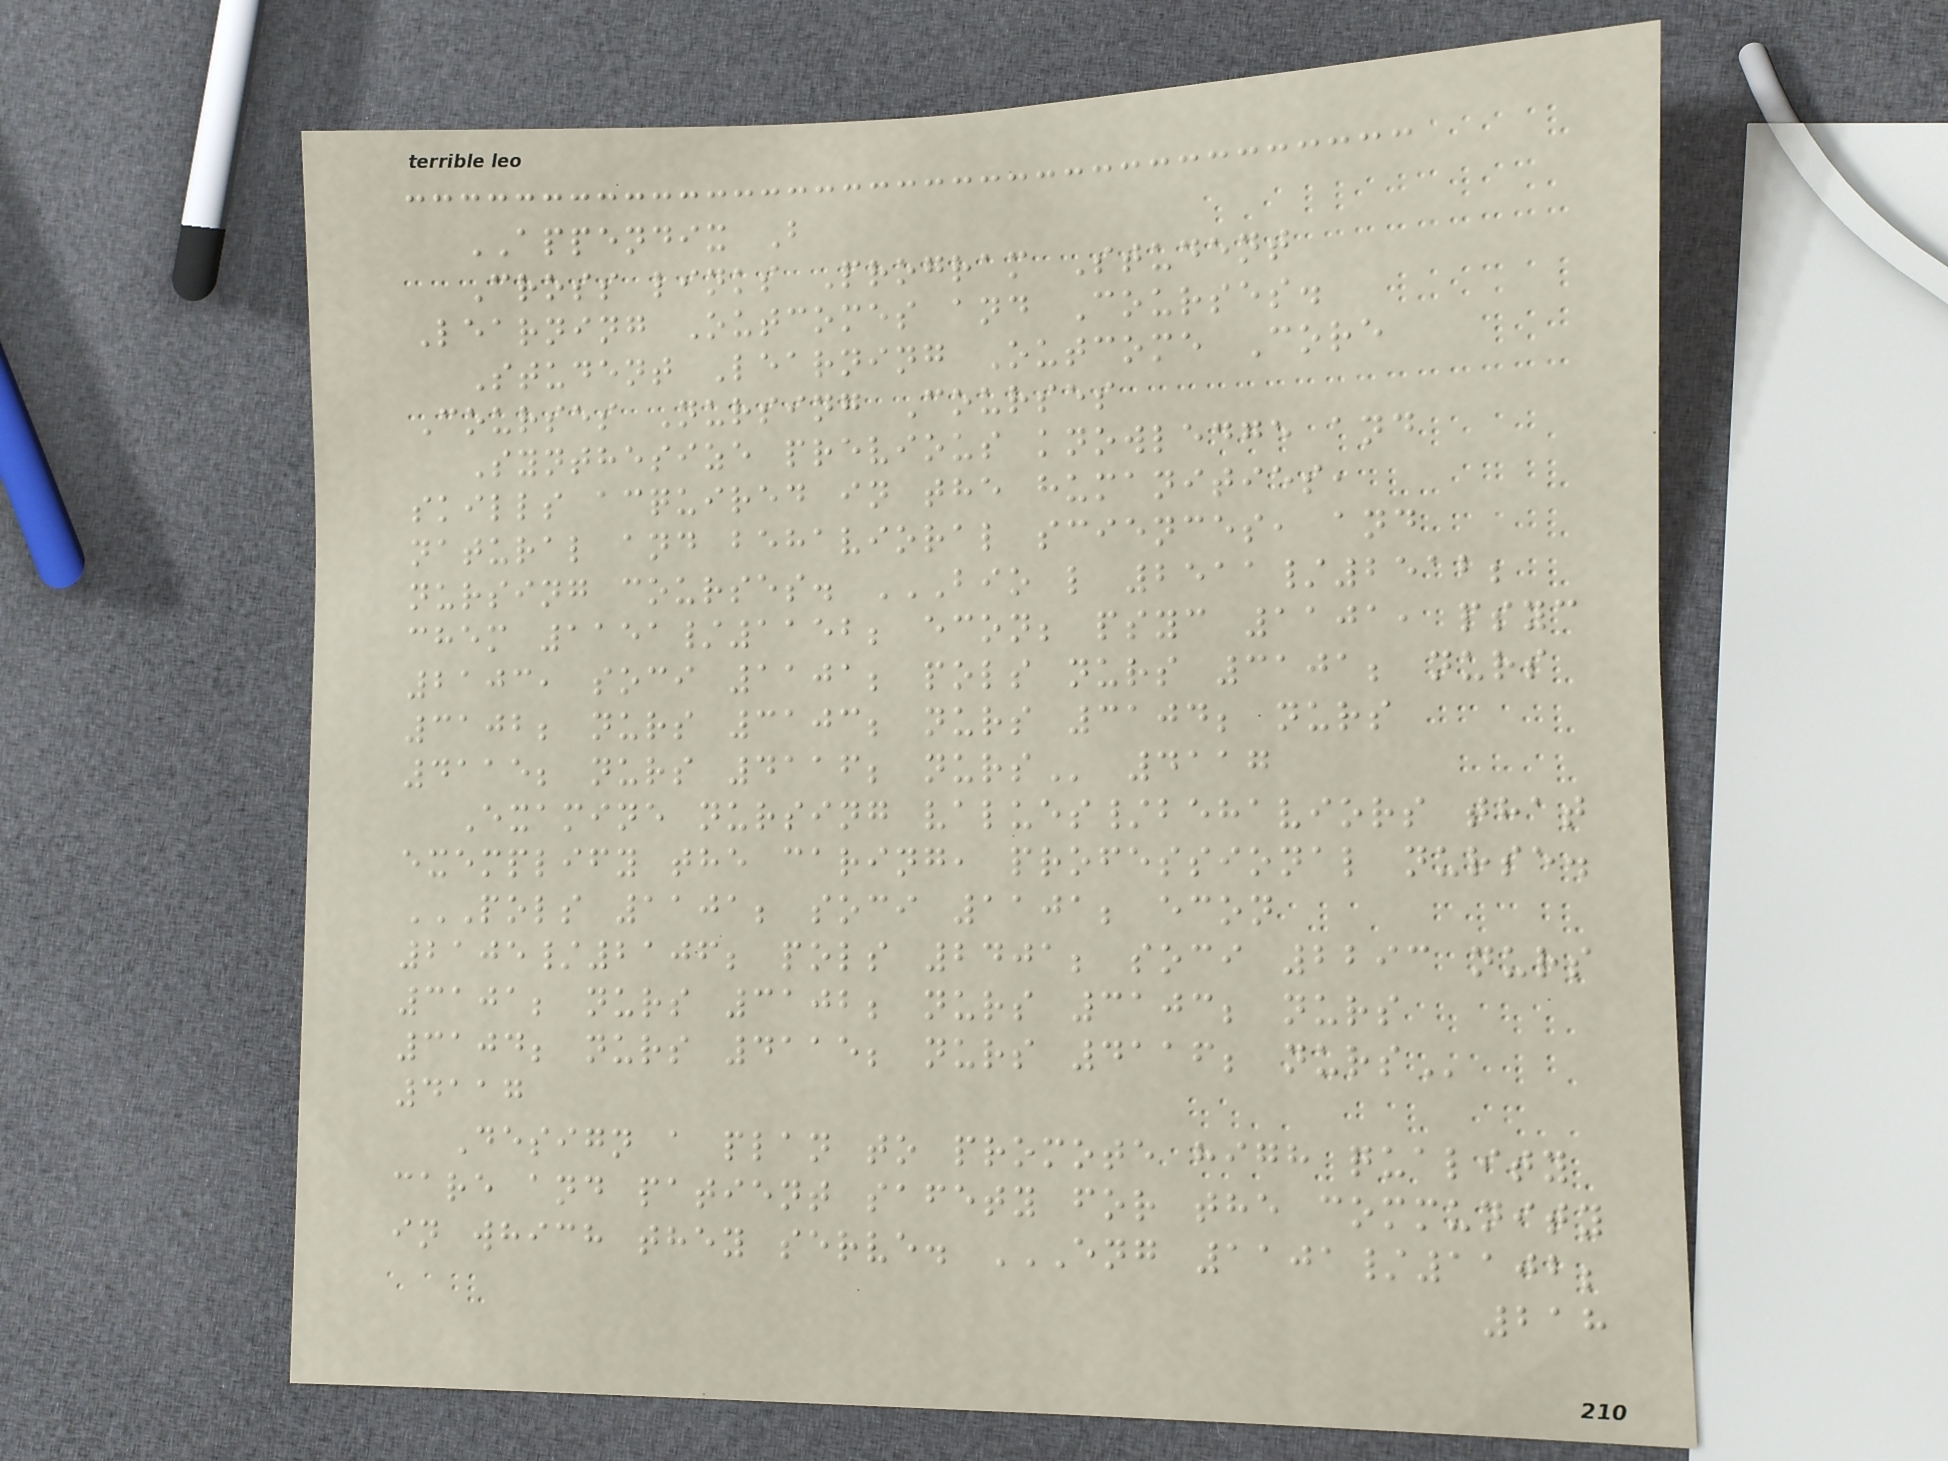APPENDIX B
Cross links Program Student
Learning Outcomes and Courses.
Student Learning Outcome Core
Courses Nursing Courses
Synthesize previous knowledge and
skills acquired in the humanities,
natural and behavioral sciences, and
nursing courses. BIO L 2511/2512;
CHEM 1151/1152; ECON; PSYC 1101, PSYC
2103, SOCI 1101; POLS NURS 3101; NURS
3102; NURS 3103; NURS 3104; NURS
4115; NURS 4116; NURS 4117
Examine nursing values/behaviors that
exemplify the caring, professional nurse.
POLS 1101; SOCI 1101; ECON
2105/2106; POLS 2401; SOCI 2293 NURS
3101; NURS 3102; NURS 3103; NURS
3104; NURS 4115; NURS 4116; NURS
4117
Design a plan to promote high quality
care and patient safety for the community
in which they serve. ENG 1101/1102;
218
